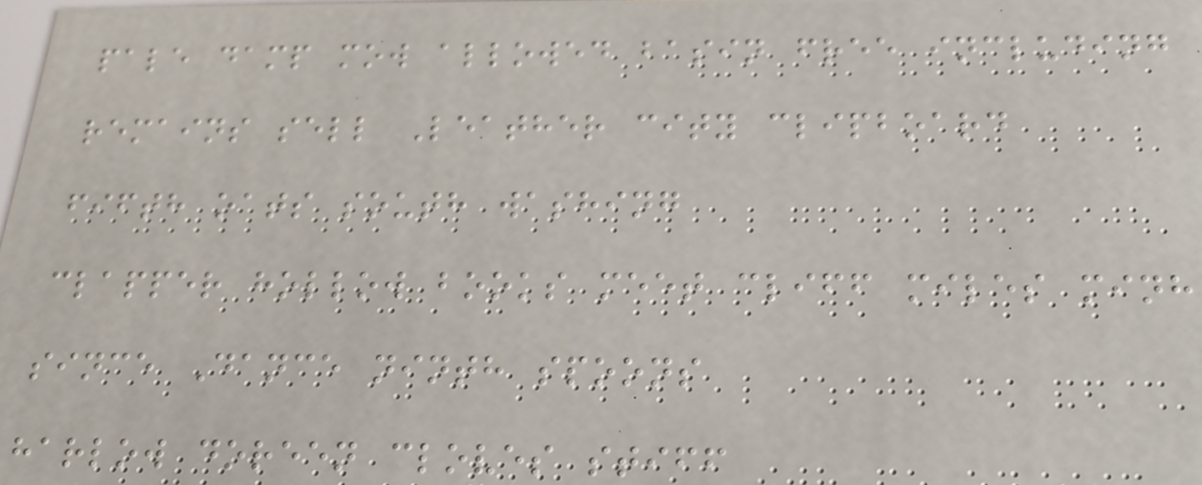pale damp mow allowed basin free including
remains sell Leather city clipboard
fifth oats south washing
clapper hollow books meet cliff miles minh
since Dance ninth spoons
harlow doreen cloves stiff
